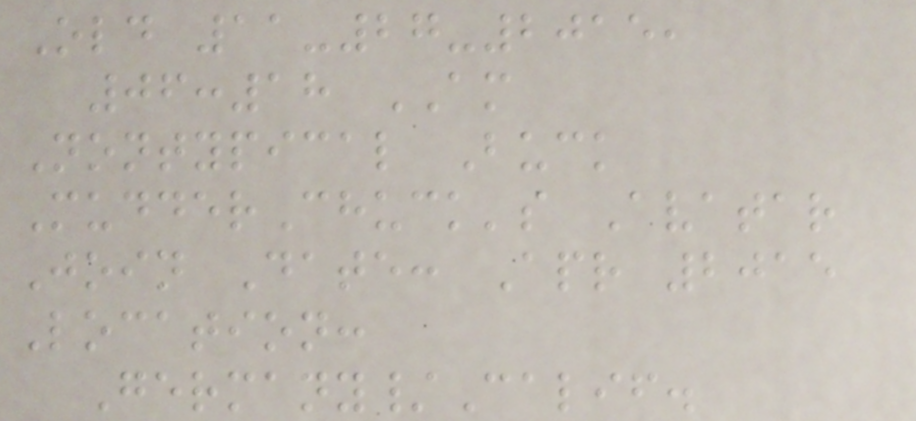Old 11-27-2015,
06:18 AM
Nontypical Buck
MudderChuck's Avatar
Join Date: Apr 2015
Location:
Germany/Calif.
